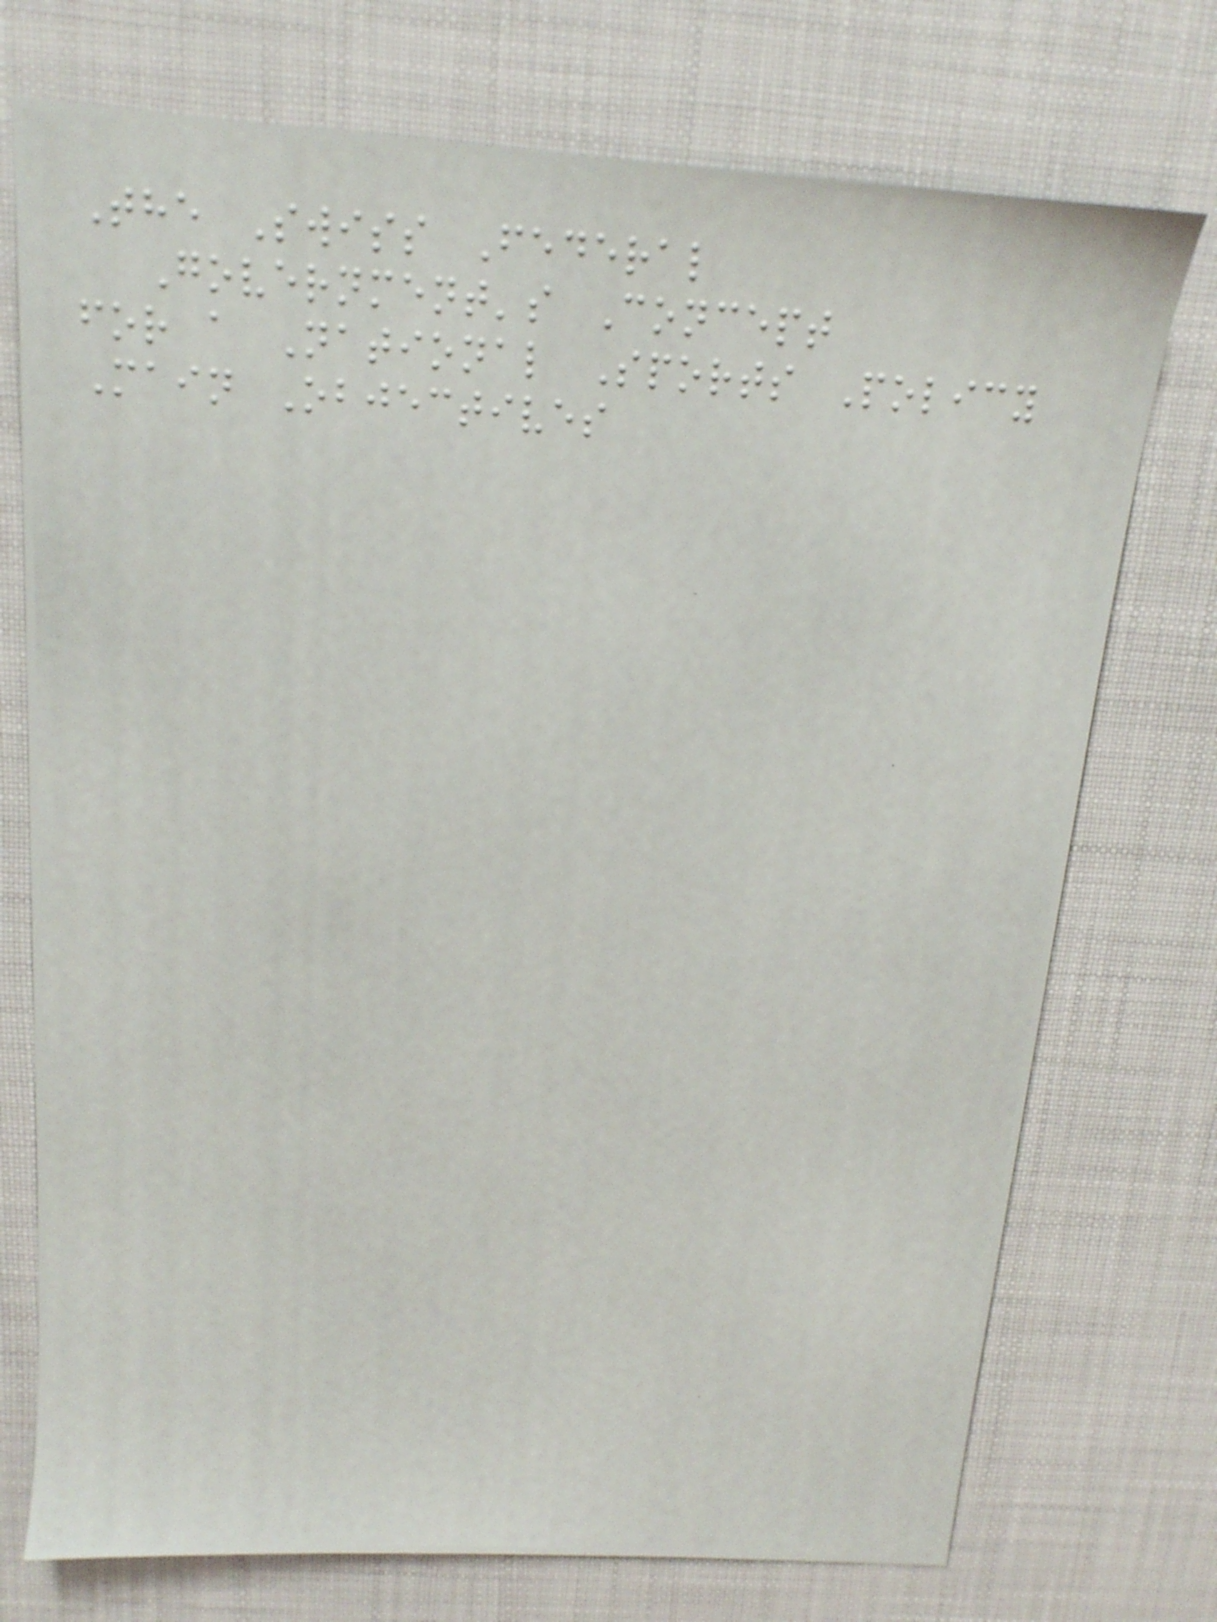The Swiss Federal
Government's Concept
for a National Sports Policy
Main Objectives
